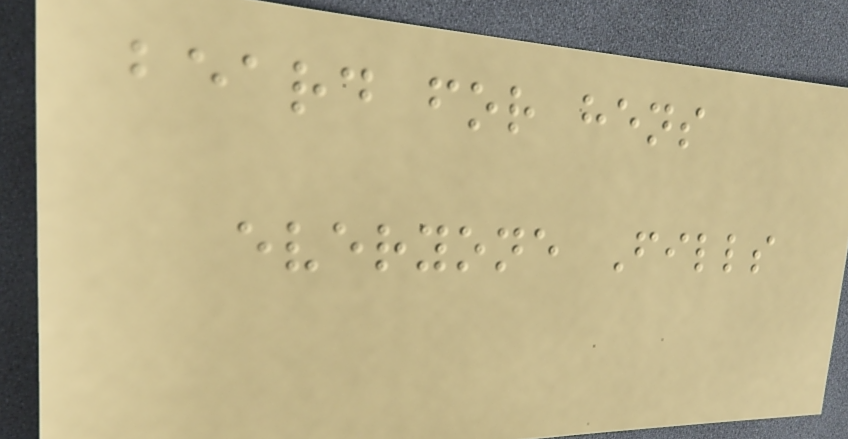beard for hens
everyone Fills
